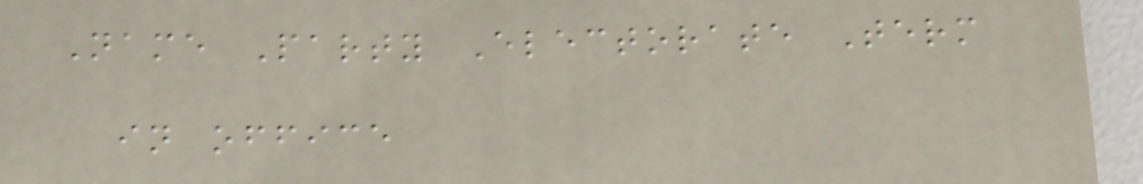Name Party Electorate Term
in office
